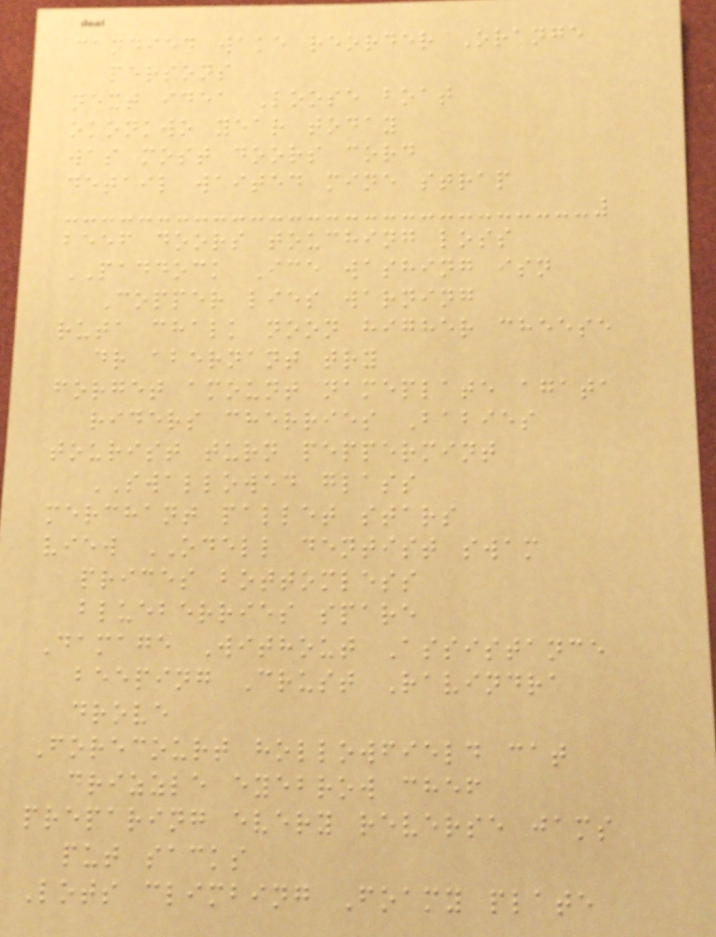candied wake reorder Orange
persons
next idea Loose boat
okonkwo year today
was most doors cord
detail waited mine strap
beef doors touching loss
PADDOCK Ice washing isn
Copper lies warning
ruta chalk noon higher cheese
dr abernant try
forget amount nameplate agata
riders cherries Babies
tourist turn peppermint
SWALLOWED glass
merchant pallet stars
view ODELL dentist swam
prices bottomless
blueberries spare
Damage Without Assistance
beeping Crust Ravindra
drove
Forecourt hollowfield cat
drizzle eyebrow chef
preparing every reverse jams
put sacks
Lots climbing Foamy plate
